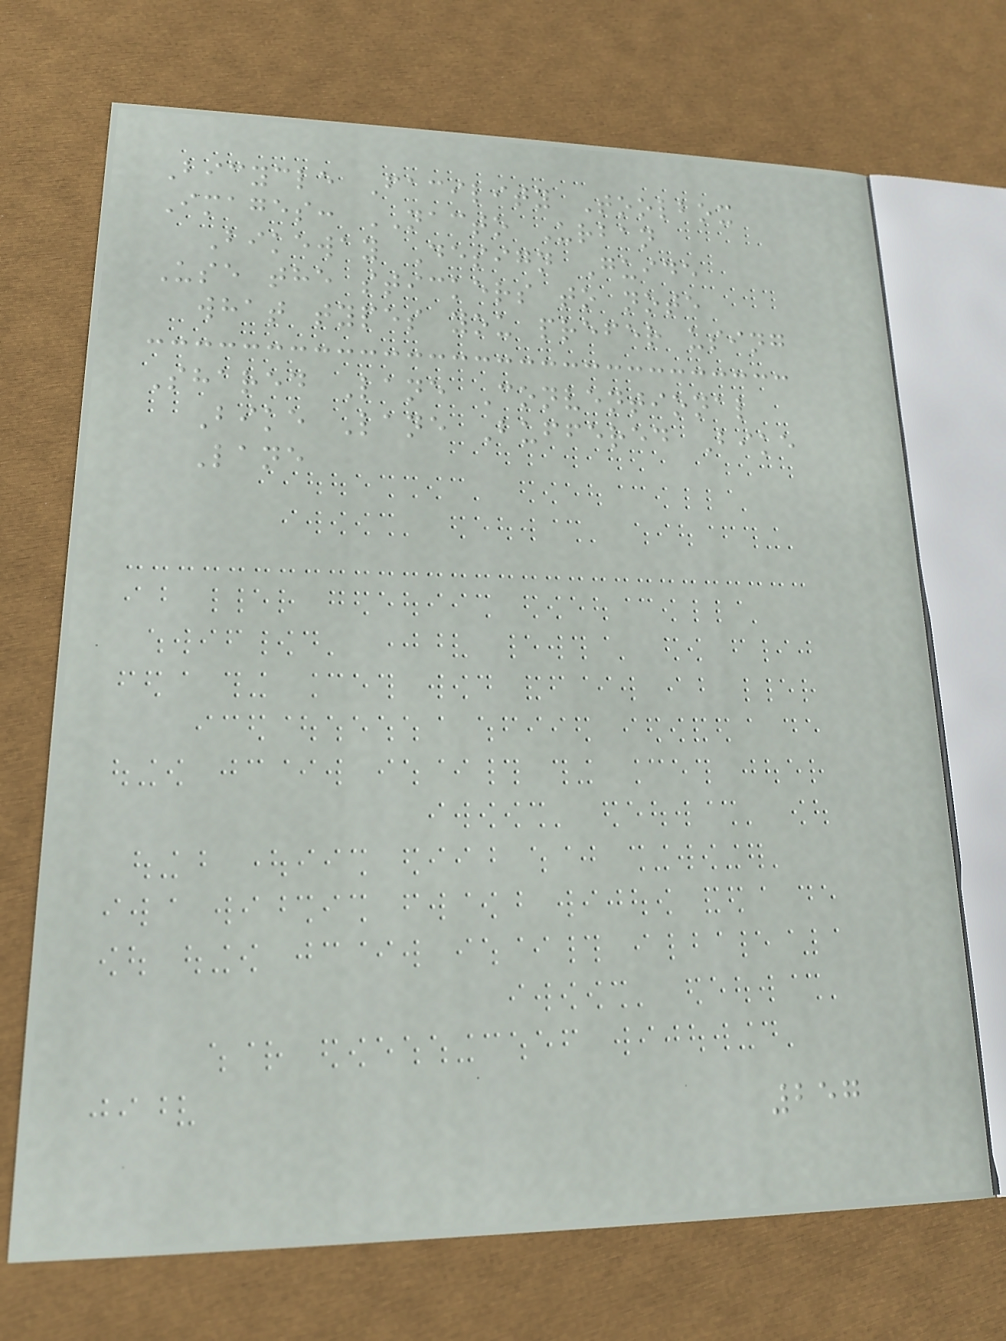Bicycle Facility Toolbox
Images: NACTO Urban
Bikeway Design Guide
Use the stickers to note
what types you prefer using
Shared Lane Conventional
Bike Lane Buffered Bike
Lane
257
